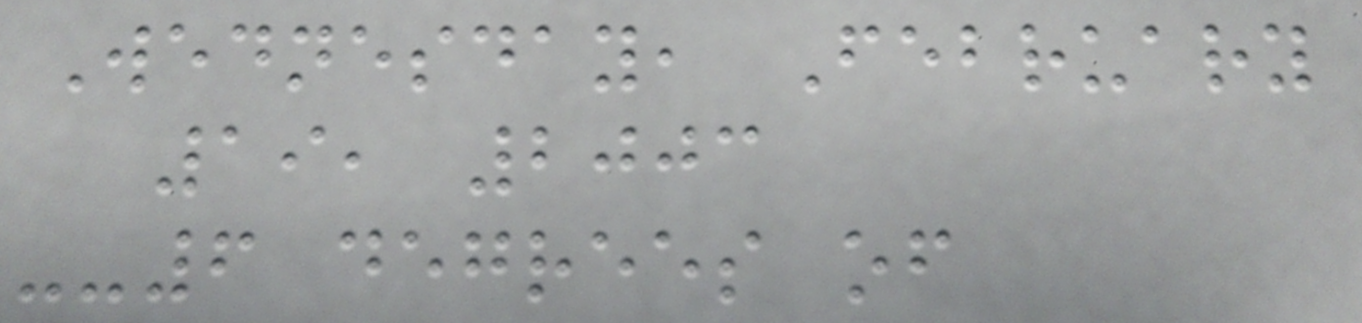Wednesday, February
19, 2003
--6 degrees of
